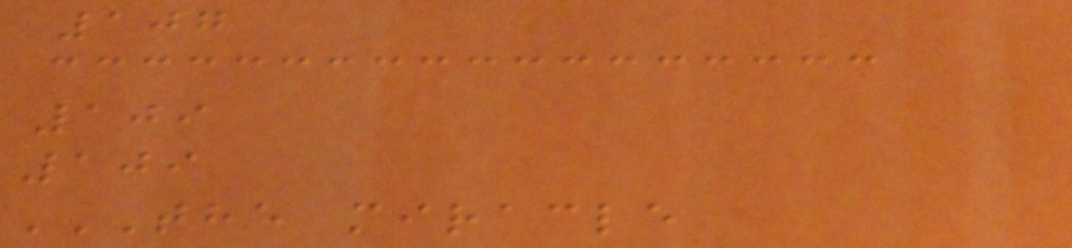107
109
109
THE MIRACLE
